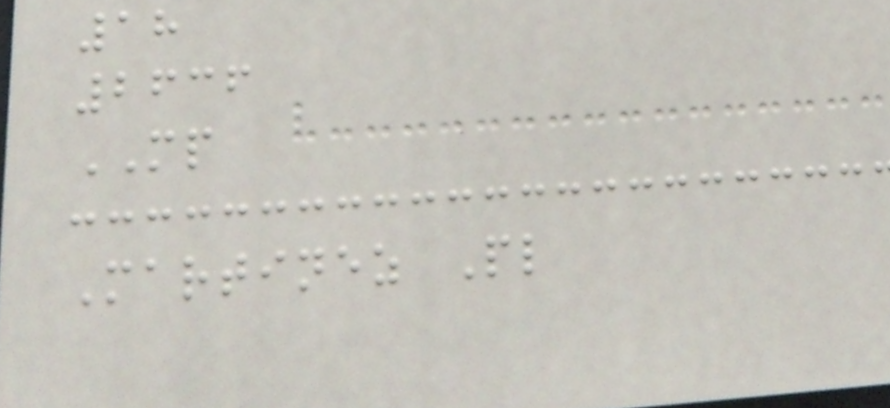18
2636
MP
Martinez Pl
